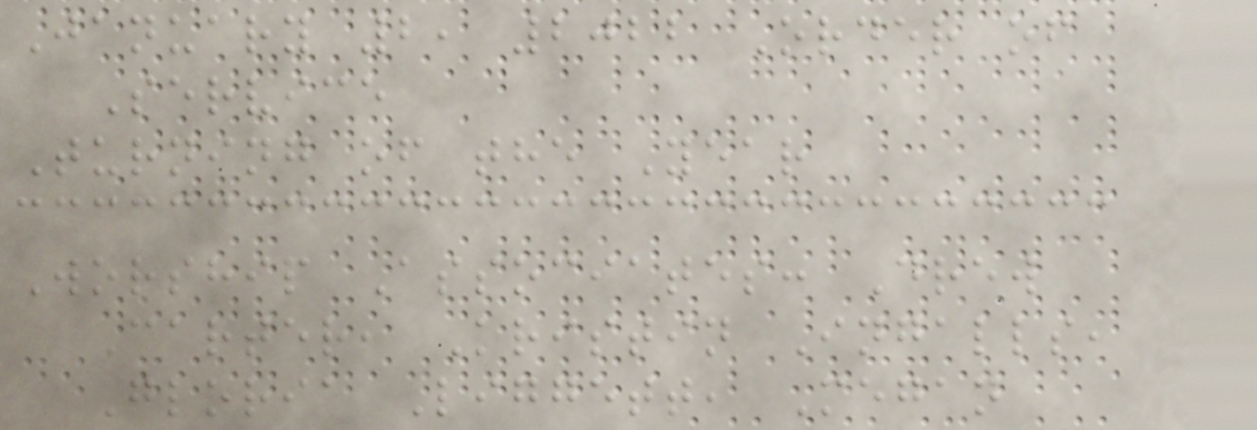January 2, 2022 Order of
Service
Turning of the Year
Worship Associates: Drew
Carter, Kristin Ingalls,
Gloria Liggett, Megan
